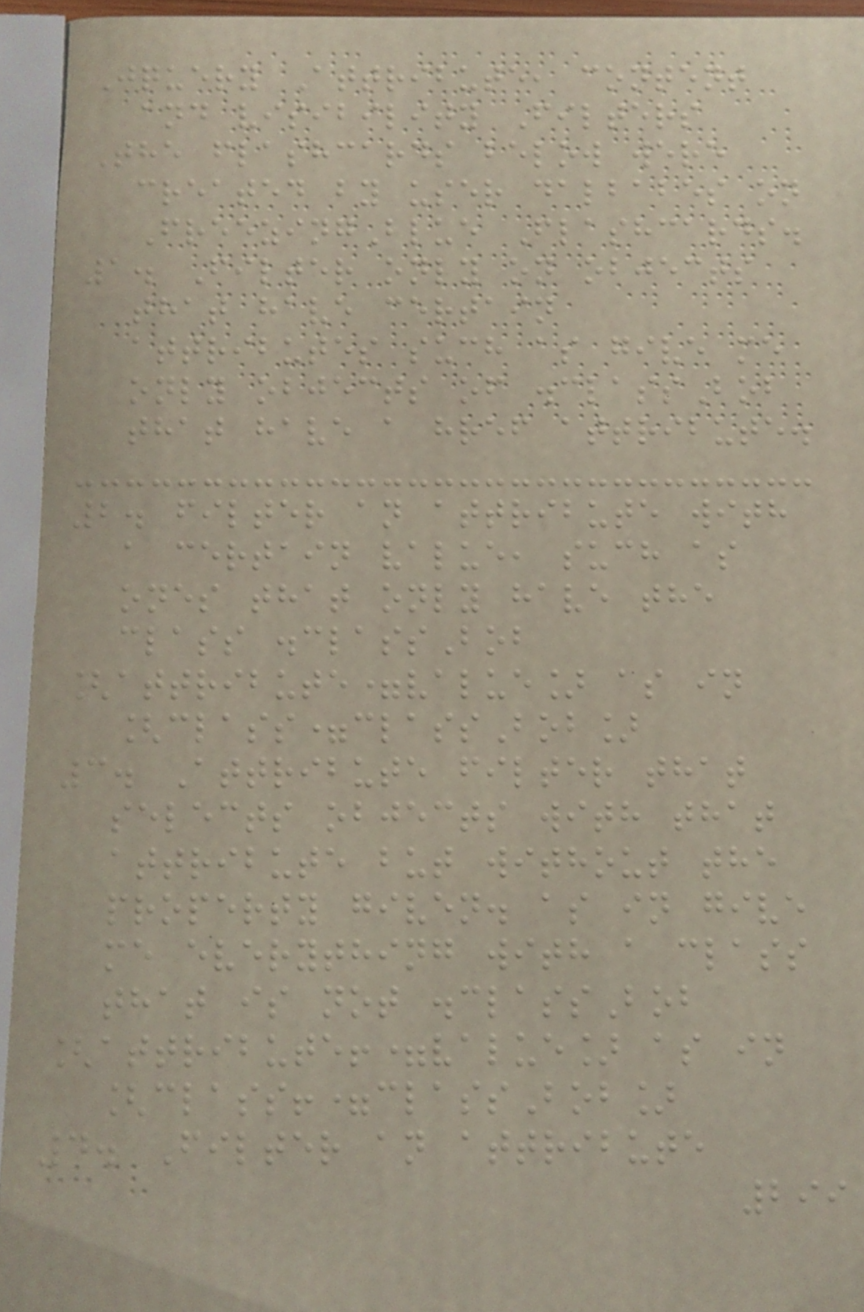Jquery Attribute, content
and visibility Filters
The flashcards below were
created by user dalbabes on
FreezingBlue Flashcards.
1. Filter only on objects
that have certain
attributes such as give me
only objects of .classBob
that have a href attribute.
2. filter an attribute with
a certain value, such as
ones that only have the
class .classBob
[attribute=value] as in
[class=classBob]
3. Attribute filter that
selects objects with that
attribute but without the
property given. as in give
me everything with a class
that is not .classBob
[attribute!=value] as in
[class!=classBob]
4. Filter an attribute
299
